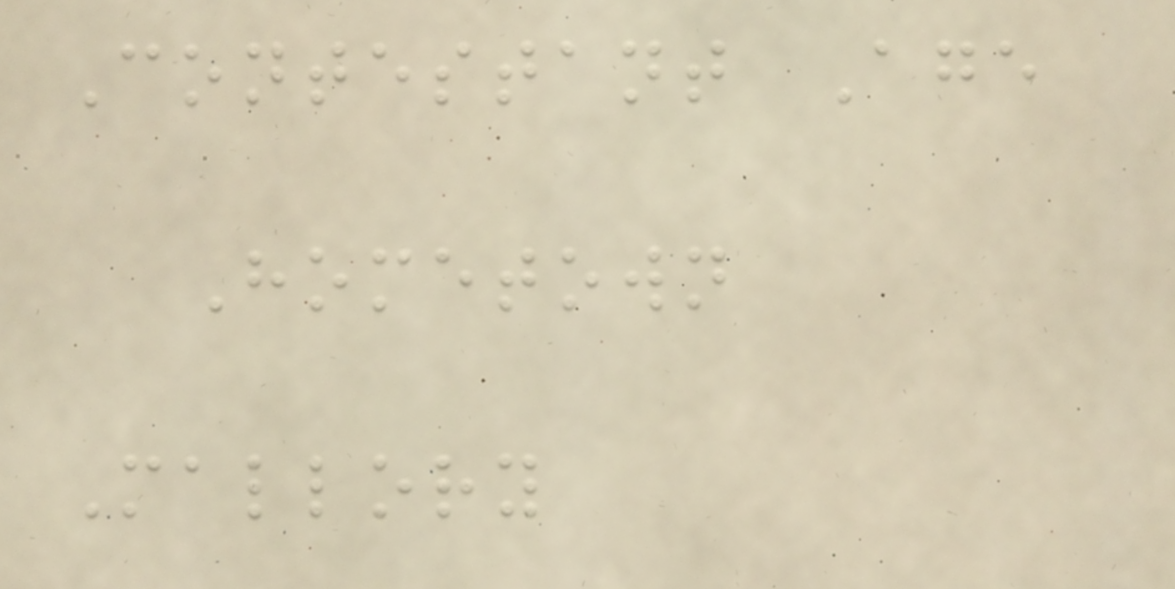Contestant Age
Hometown
Mallory
